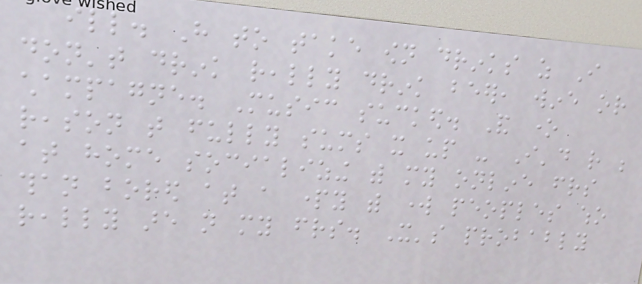ill. Have to take own drinks as I
don't drink really drink beer, wine or
champagne. Music sucked. And one
reason that fully sums it up - I'd rather be
at home socializing with my online friends
than bored at a party with work peoples who
really are not my friends. It's probably
